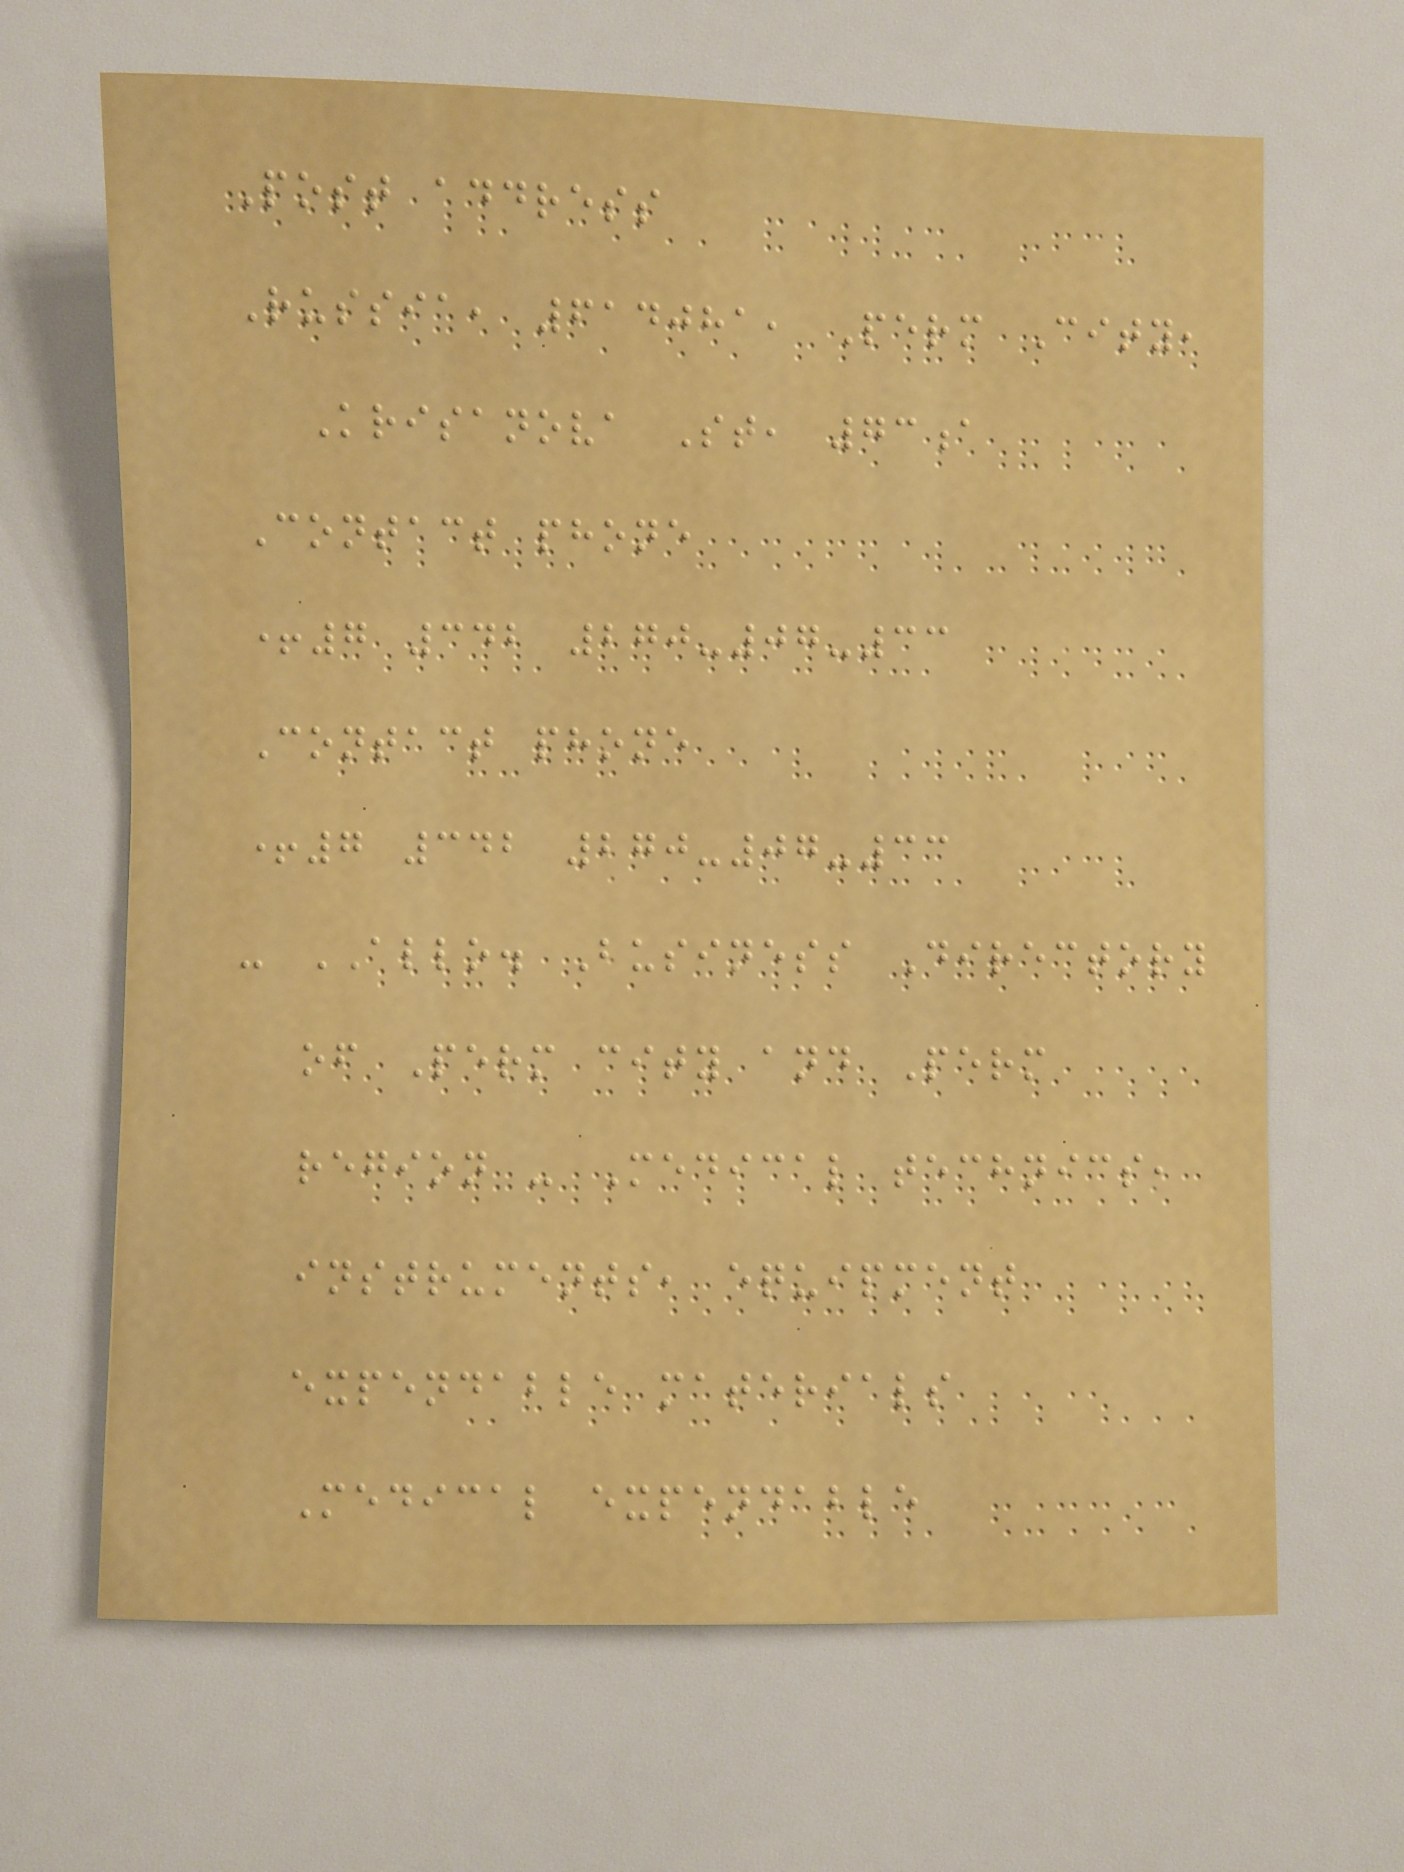Post address
Russia, 614081, Perm City,
Krisanova St, 73a
Contact phone
+7 342 270-07-33
Contact phone
+7 342 270-07-33
- ALLO. Business Directory
of Perm city and Perm
region - Medical technics,
instruments, equipment
expendable materials
Medical expendable
